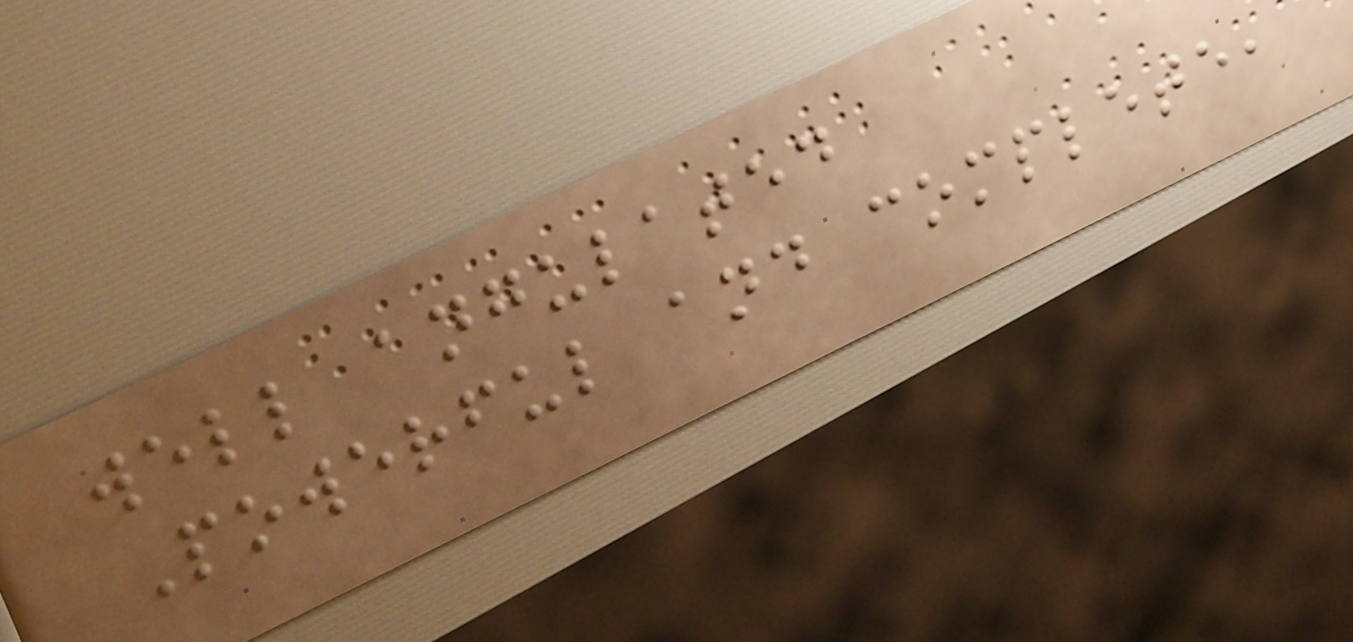well angulated
Powerful and complete,
